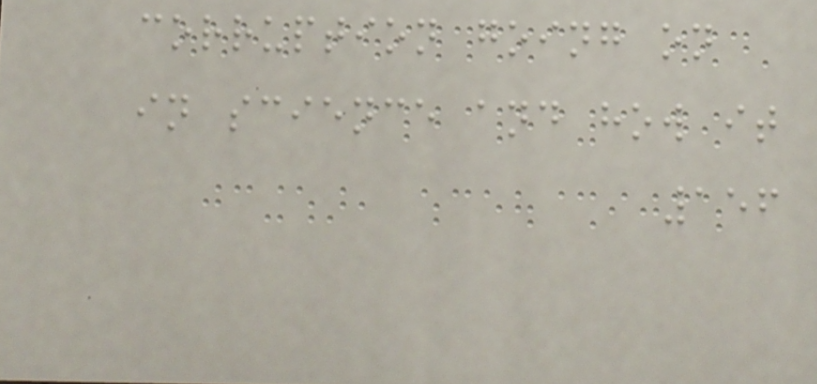corruption going on
in science and how it
156
